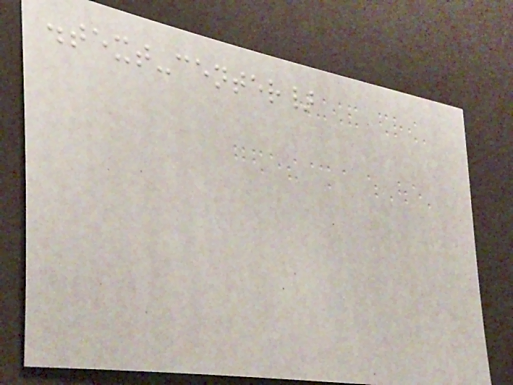.text-center}
